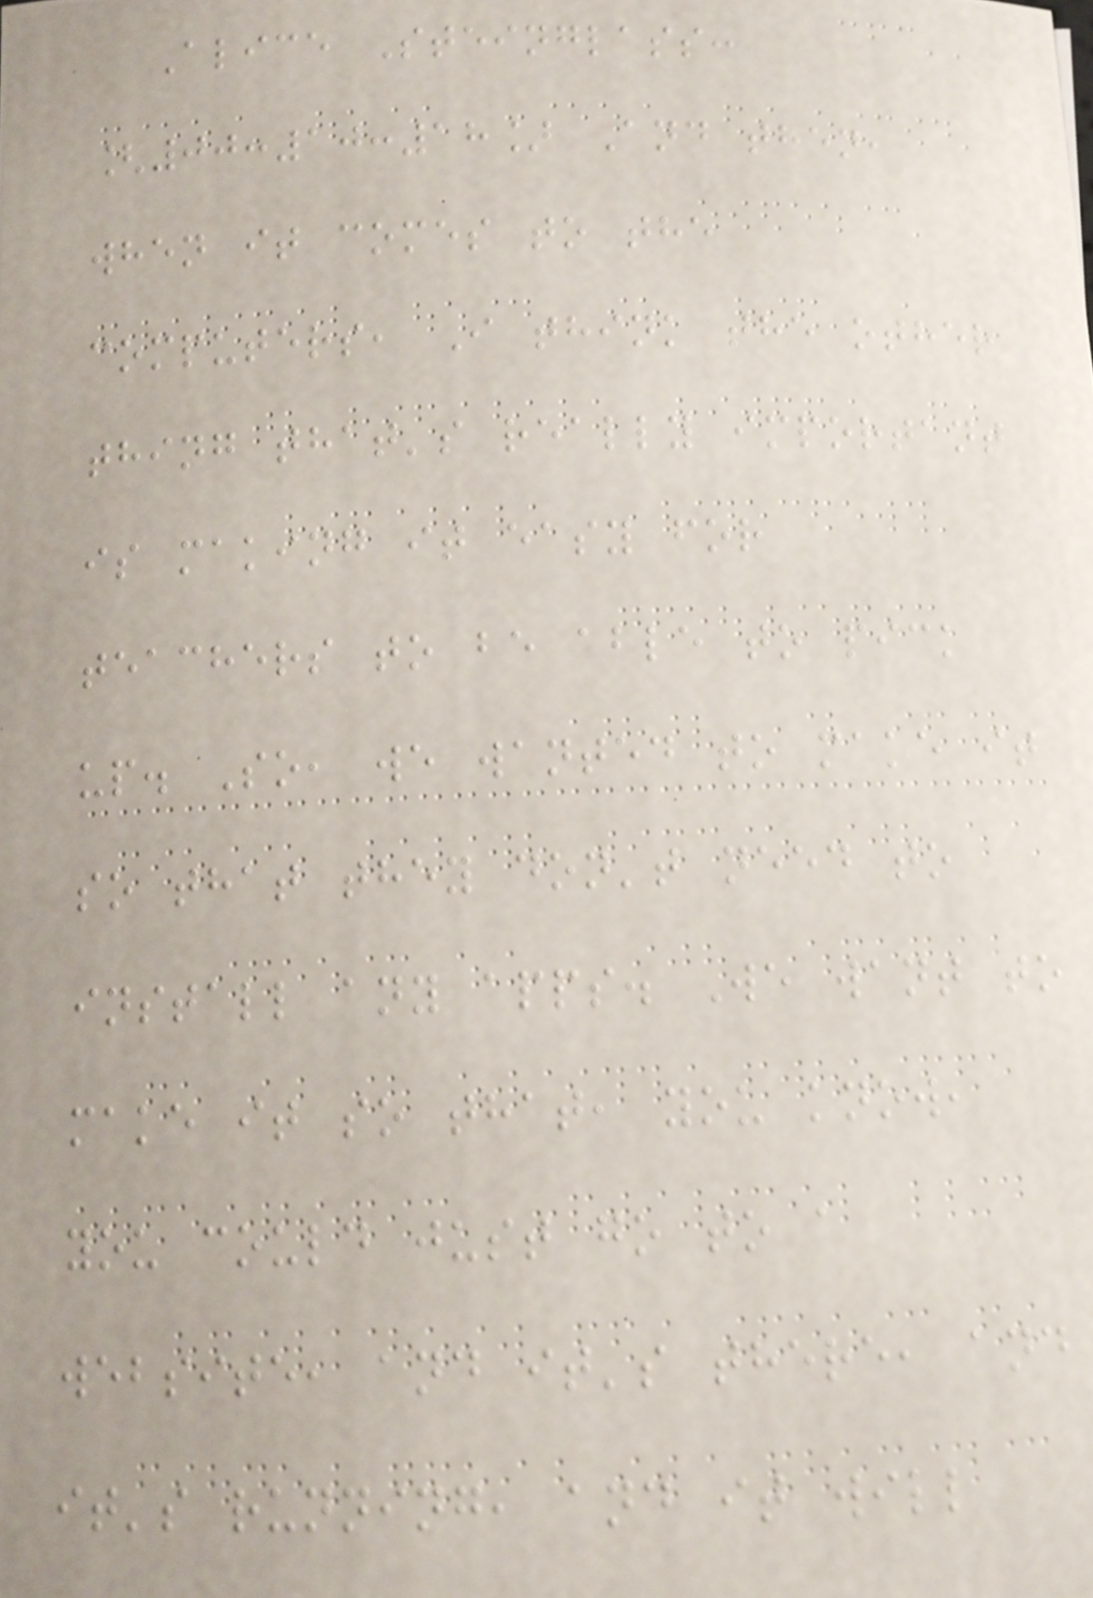Alice Steinglass:
[00:10:18] And then,
when it comes to the
computers, I think the other
thing that's really important
is making it easy for
teachers to be able to pick
up. So, we wanted to make it
so that they don't need to
install any apps. We want to
make it so that, you know,
you could just go to a
website, and it's there, and
it's running, and it will
